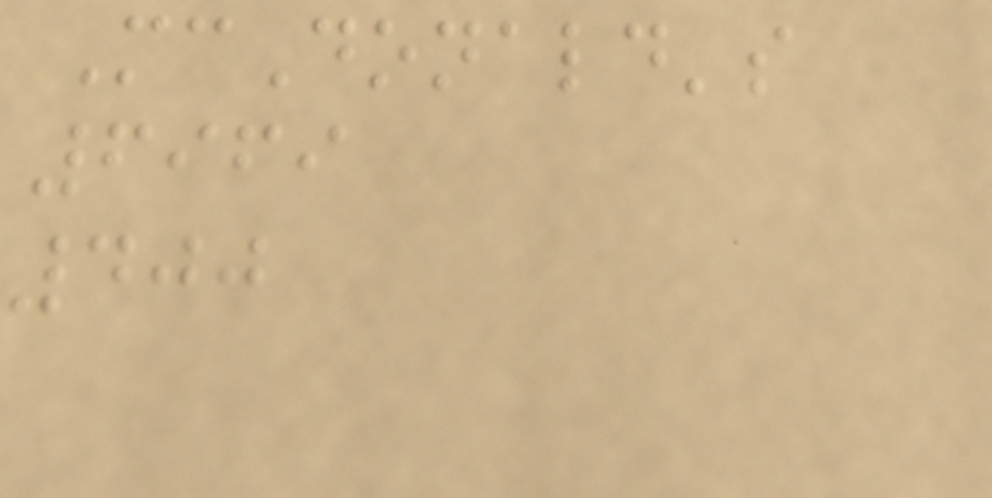McDonald's
6969
400
